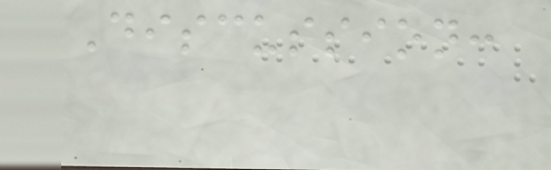Discussion:
